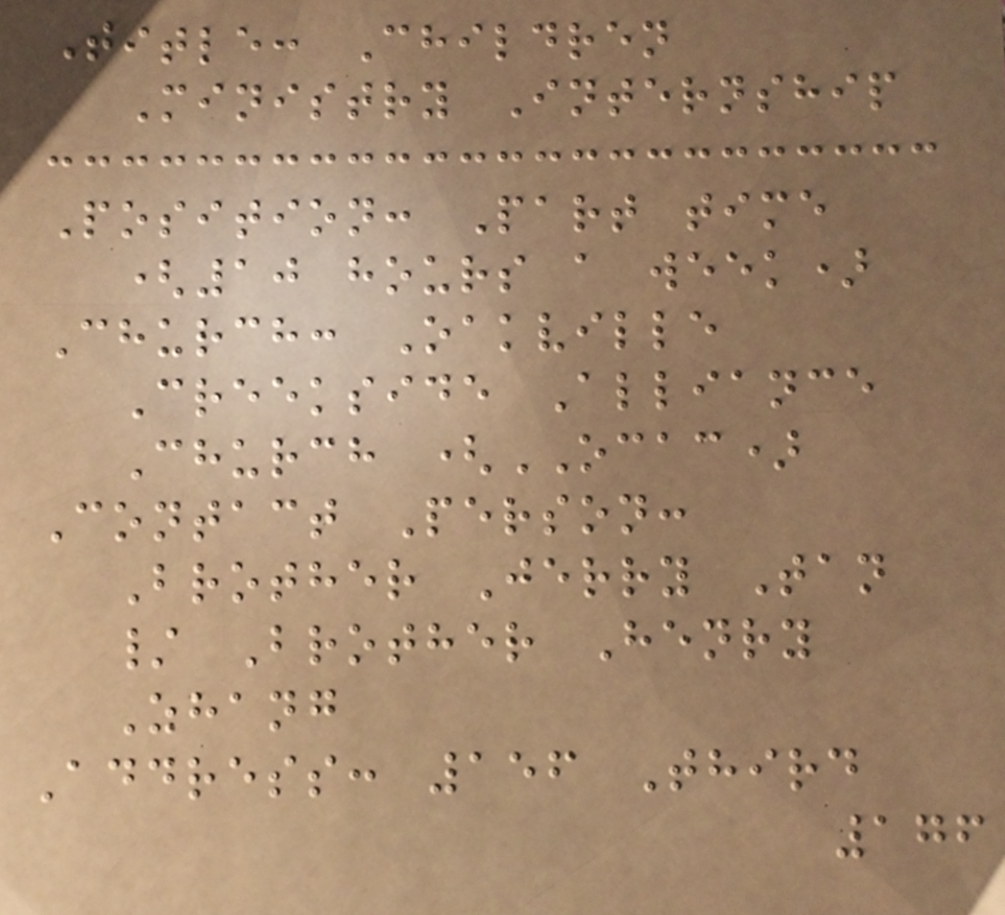Title: Children
Ministry Internship
Position: Part time
(10 hours a week)
Church: Oakville
Creekside Alliance
Church (OCAC)
Contact Person:
Brother Jerry Tan
/ Brother Henry
Zhang
Address: 156 Third
176
